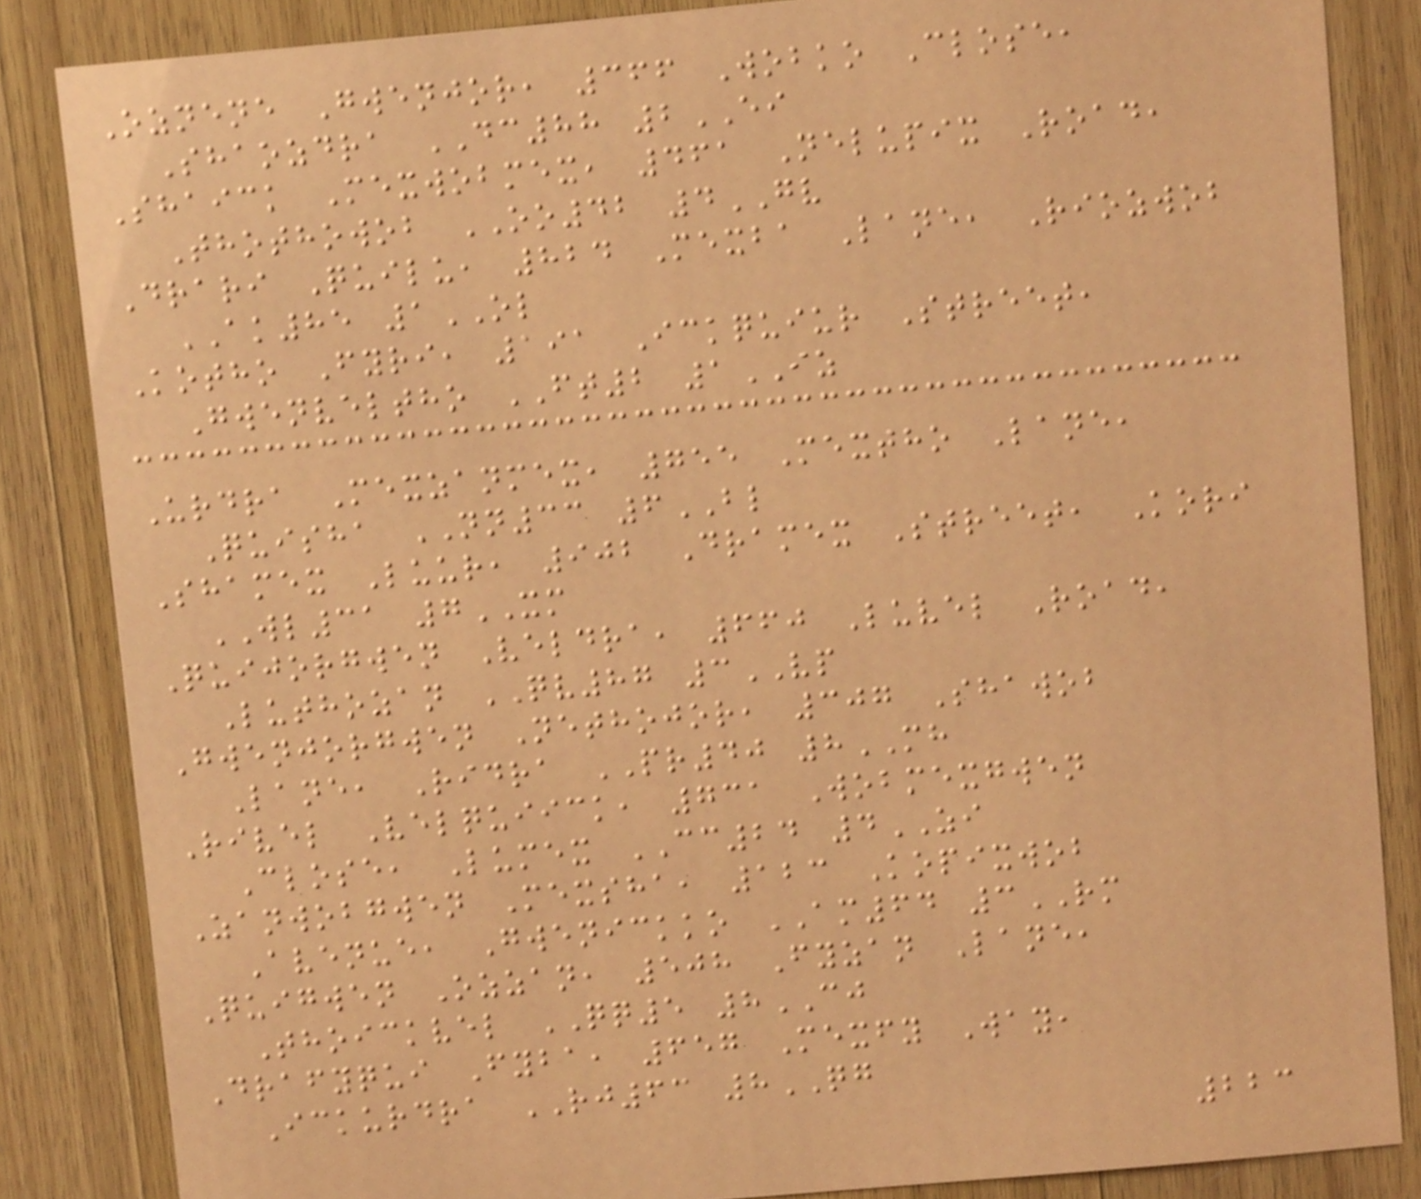Oznene Gwenjor, 366 Wobko Close,
Shaozdra DC88 2EI
Shaick Mexwobmex, 461 Nelupix Road,
Thothowob OO42 4GV
Drari Quilu, 824 Mexba Lane, Riozwob
AK85 1OL
Kotho Fyri, 191 Ickquiur Street,
Gwenveltho FT2 1IZ
Urdra Mexzanmex, 755 Mextho Lane,
Quisha NN33 6BL
Shamex Luur, 902 Dramex Street, Kori
WL31 7XM
Quijorgwen Veldra, 660 Luvel Road,
Luthozan QV87 3VP
Gwenjorgwen Nethojor, 307 Shawob
Lane, Ridra PR40 8MH
Rivel Velquiick, 731 Wobmexgwen
Close, Lumex CC24 4ZI
Zanwobgwen Mexsha, 123 Kopixwob
Avenue, Gwenickko AM64 3RM
Quigwen Ozzan, 508 Fyzan Lane,
Thoickvel QQ5 8CJ
Drafyqui Fyba, 657 Mexfy Way,
Ickurdra RJ63 8QG
223
